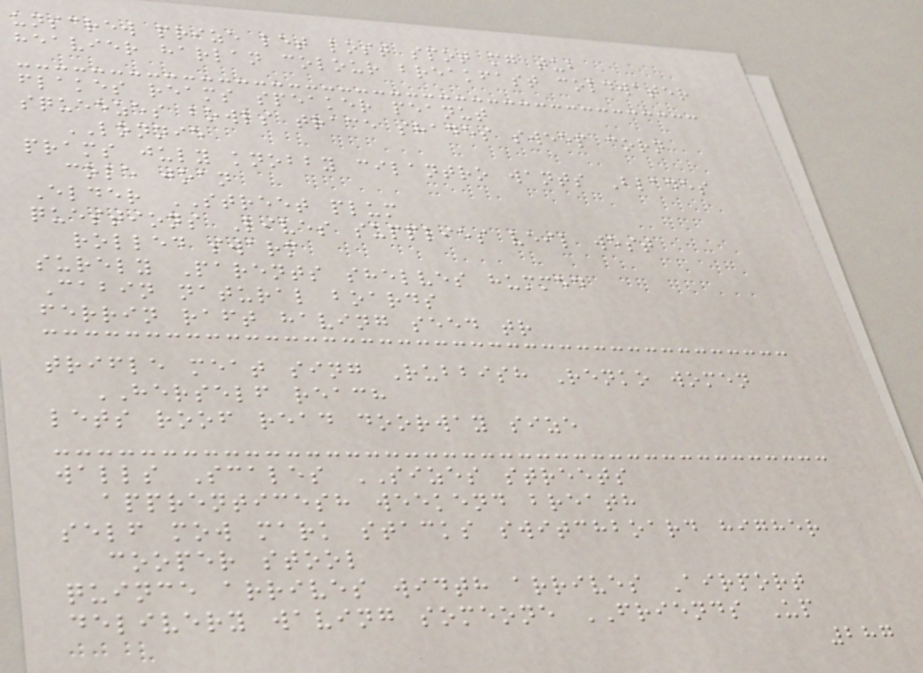unscrew prize let lost spot mg tub
heavier harlan colour breakfast coldwater
flakes reams speaker peanut
squeezes bowls trace shades sweep corn
LONNIE
prams july knobby cilantro wants Blades
cole joan
Elder STREET plum
questions Lives supplies veil west
rolled swarm
surely Parents shelves hummed
Cabin natural boards
ferrin raft having seed tr
trifle meat sing Rubbish Renko women
HERSELF reach
lets roof read doorway size
walls Scales SIZES streets
apprenticesh weekend breath
self mow mark stacks switchboard higher
cooper stool
quince arrives width arrives Airport
delivery waving someone FRIENDS Up
287
